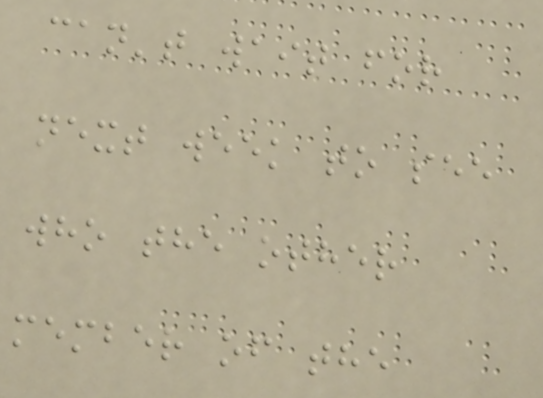can't wait for
next week to see
who the other
member of the
